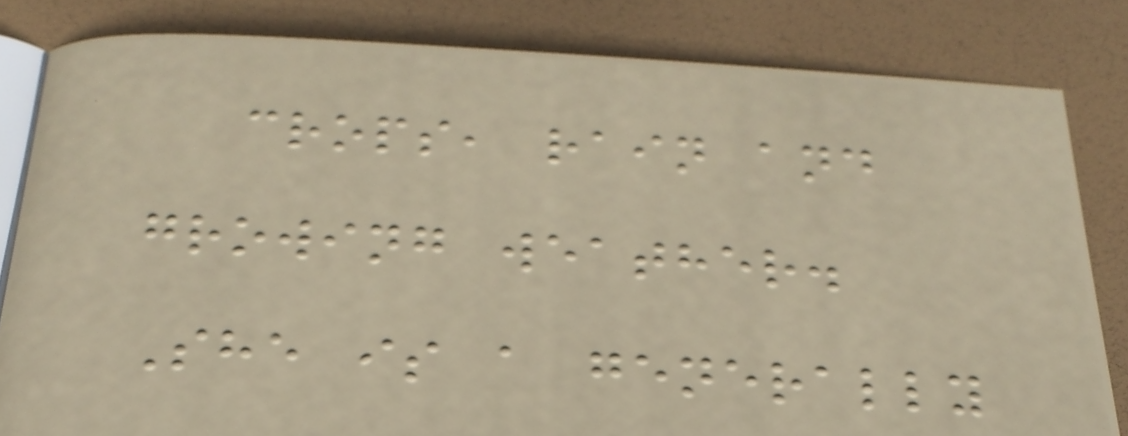crops, rain and
growing weather.
She is a generally
